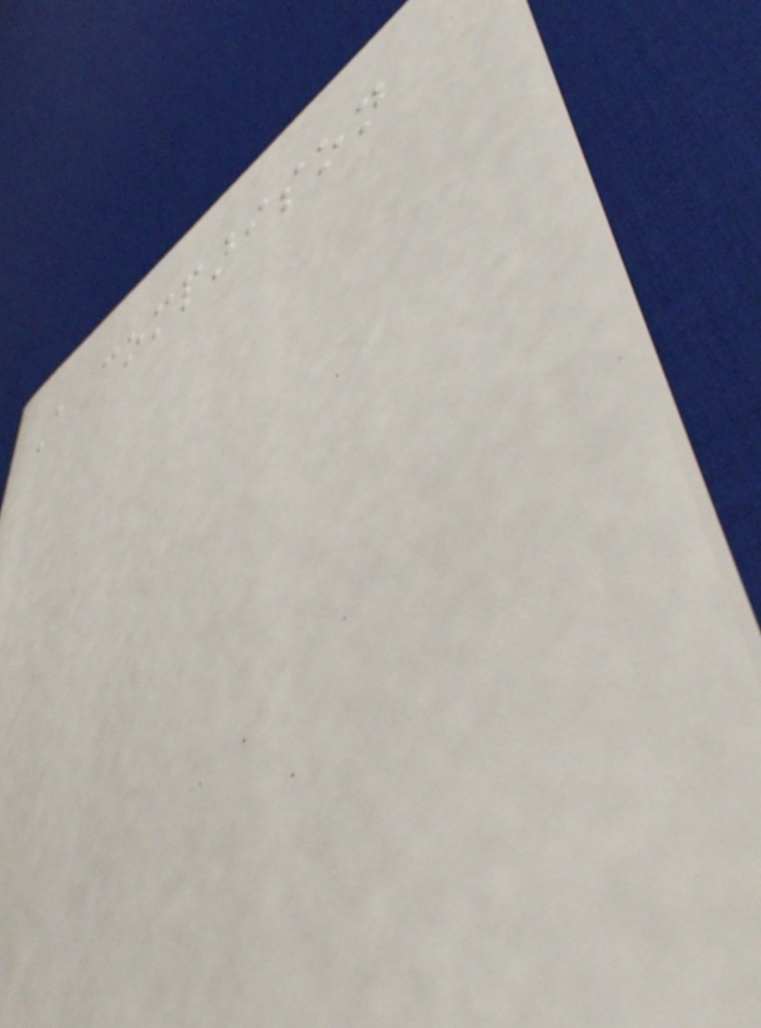A comparison
